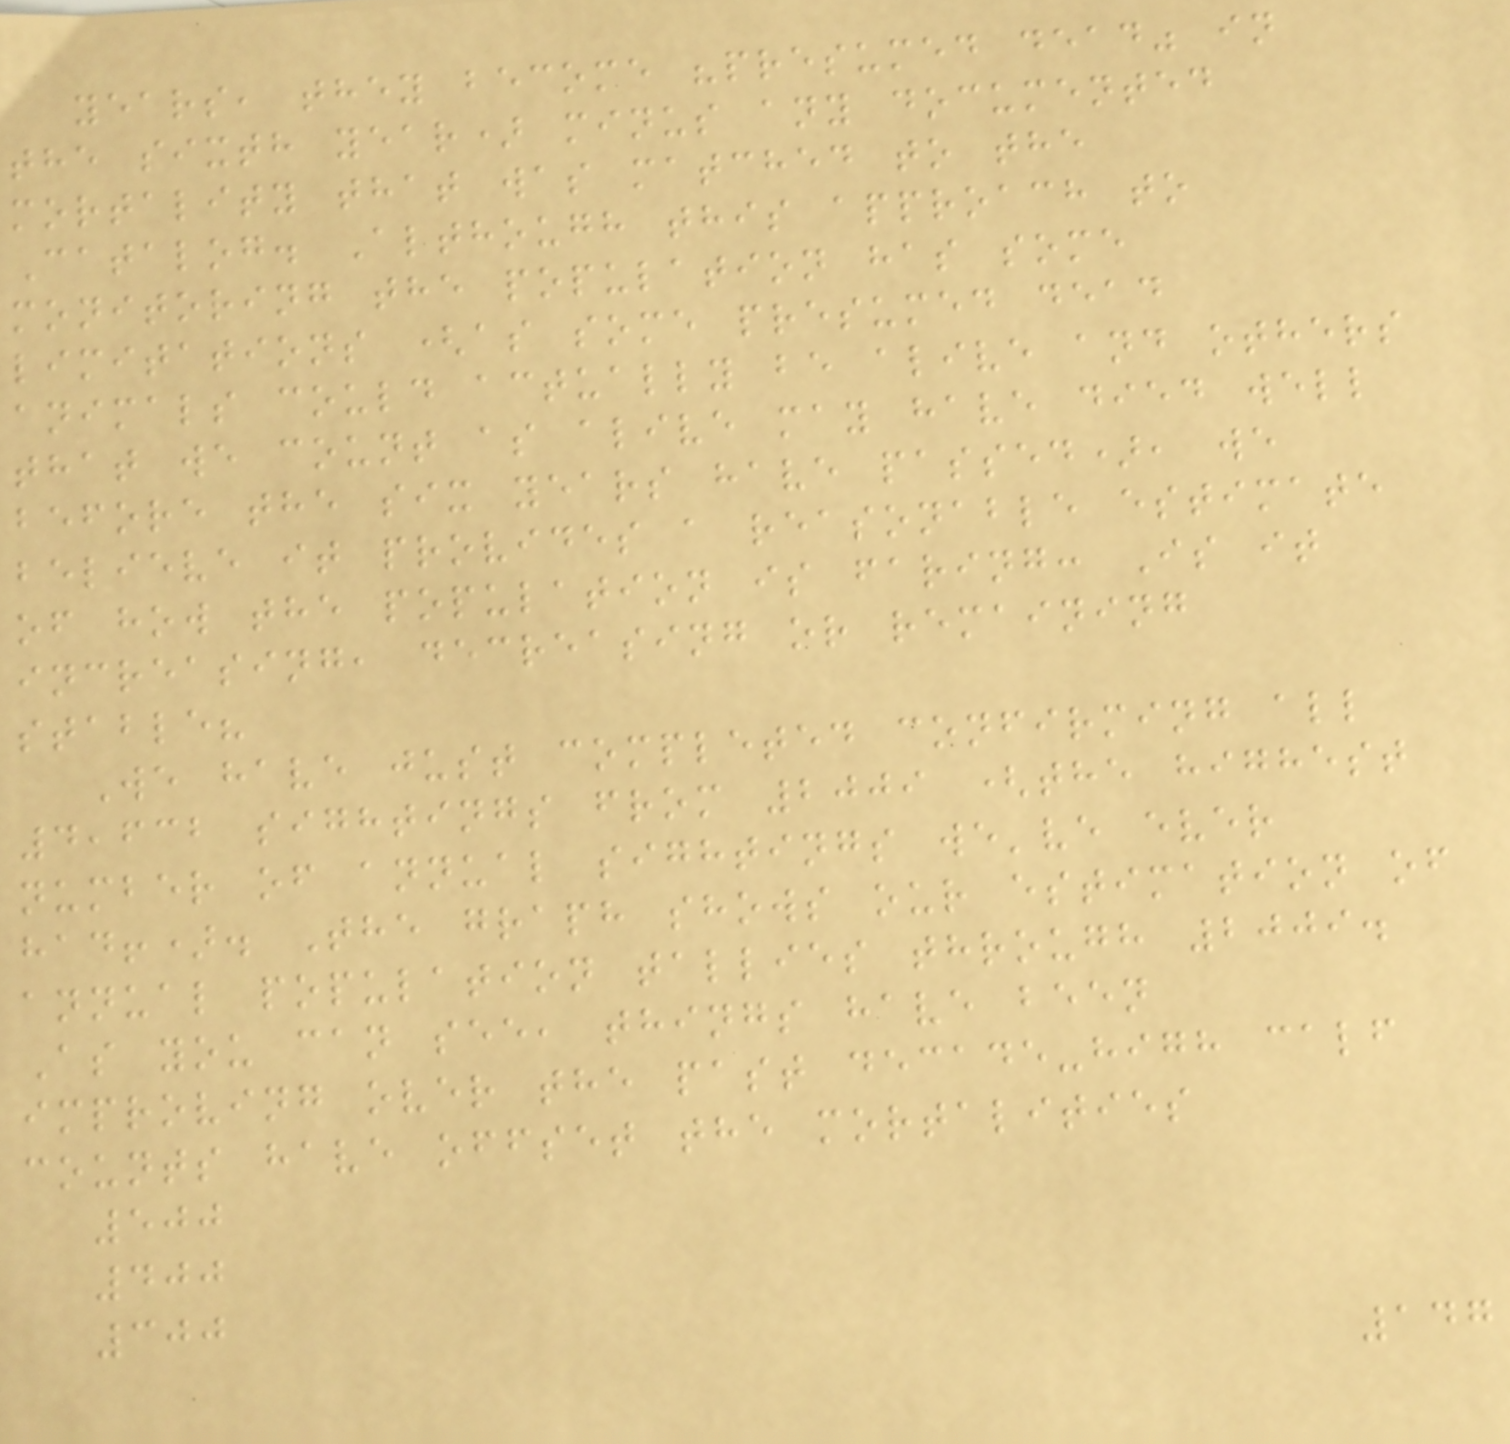years, they become "presumed dead" in
the sixth year) minus any documented
mortality that was matched to the
Catalog. Although this approach to
monitoring the population has some
limitations (as some presumed dead
animals could actually be alive and others
that we count as alive may have died well
before the six years have passed), we
believe it provides a reasonable estimate
of how the population is faring: Is it
increasing, decreasing or remaining
stable?
We have just completed confirming all
4,632 sightings from 2009 (the highest
number of annual sightings we've ever
had!). The graph shows our estimation of
annual population tallies through 2009.
As you can see, things have been
improving over the past decade-high calf
counts have offset the mortalities
500
400
300
147
